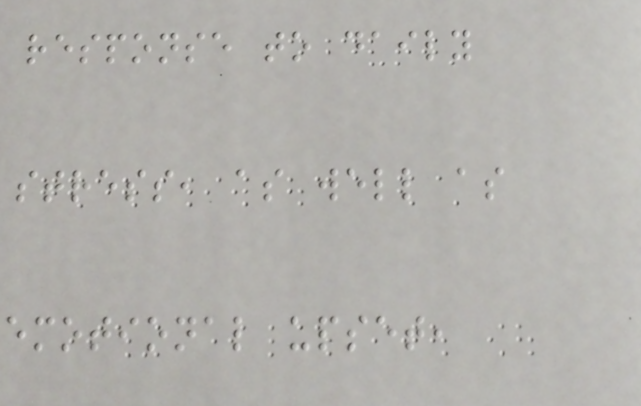response to daily
stress, as well as
emotional upset,
